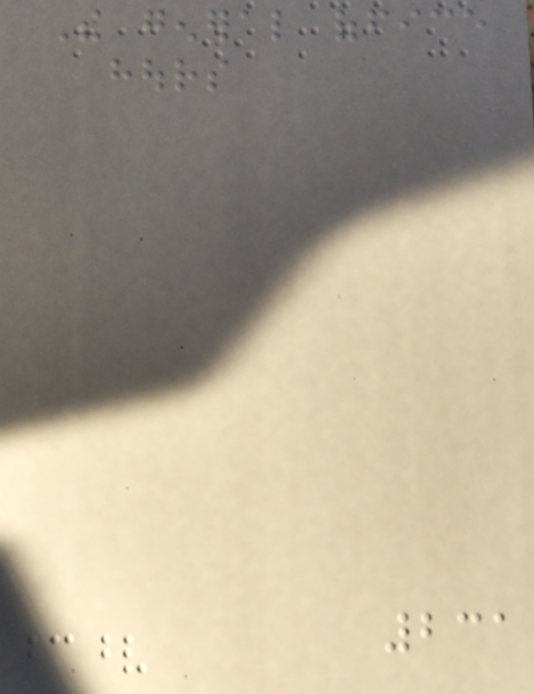The general office
hours
231
